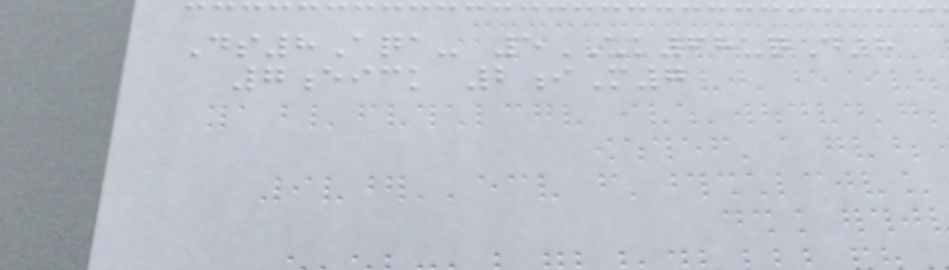Ds8Aqa- 5UK68uqD8
7eick 2iM7
